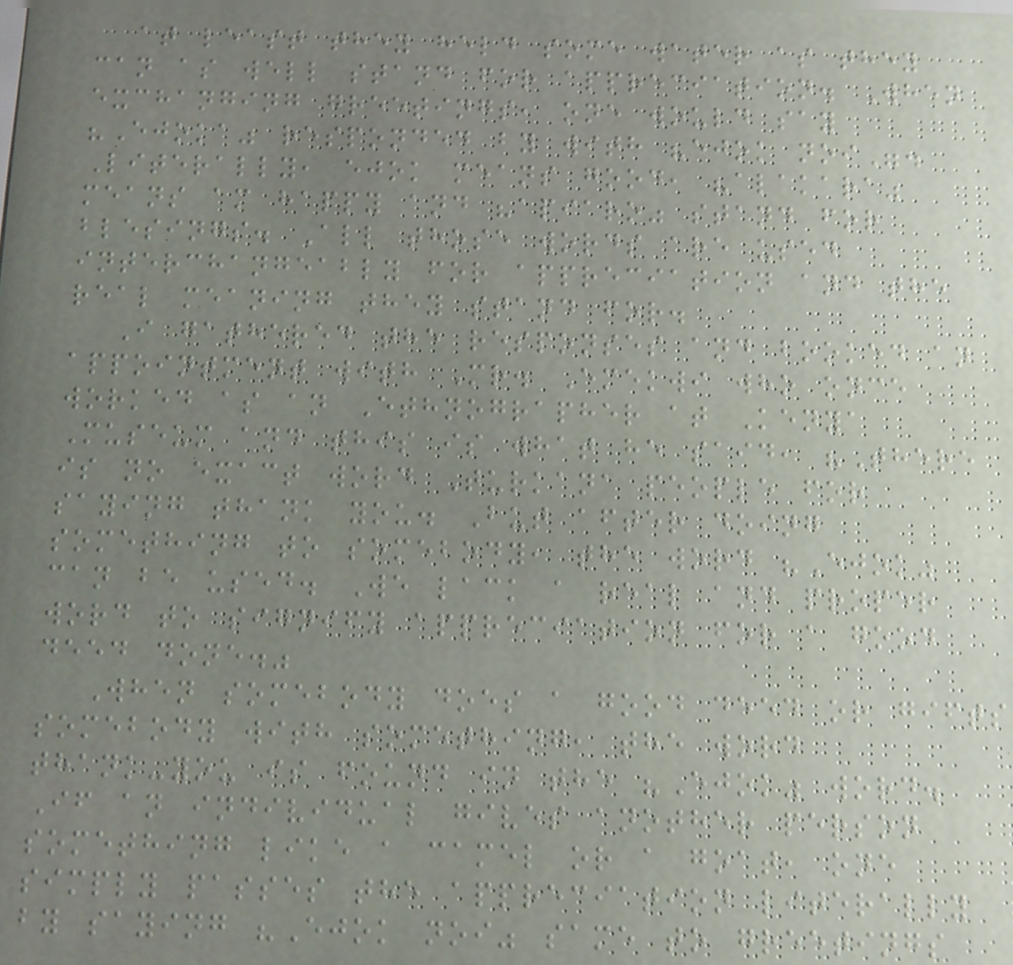at least they held some water as they
can as well stand for appreciation. When
exchanging greetings, one would say
"Ejoka" responded by with "ejok noi".
Literally, ejok means good, "alakara"
means am happy and "apiaro" stand for
blesings. All those words are used
interchangeably for appreciation and the
real meaning they stand for.
I gathered the responses and booked an
appointment with Mr. Emekwi who once
worked as an Ethnographer at Kenya
Museum and this is what he said, "There
is no exact word Turkana people for
saying thank you. But after doing
something to somebody, the word "Ejok"
can be used. We lack a real and proper
word to signify appreciation for a good
deed done."
When somebody does a good deed or gifts
somebody with something, the word
thank-you is found in the "Ejok" word.
If an individual gives another person
something like a camel or a goat, one
simply passes the appreciation literally
by saying "Ejok noi" same to greetings
